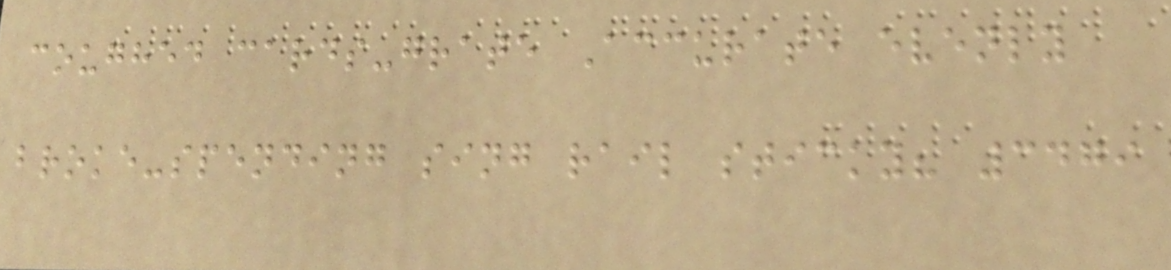coughed cards-grate Accurate evenly
broke-spending sing rail sticky? 3479
